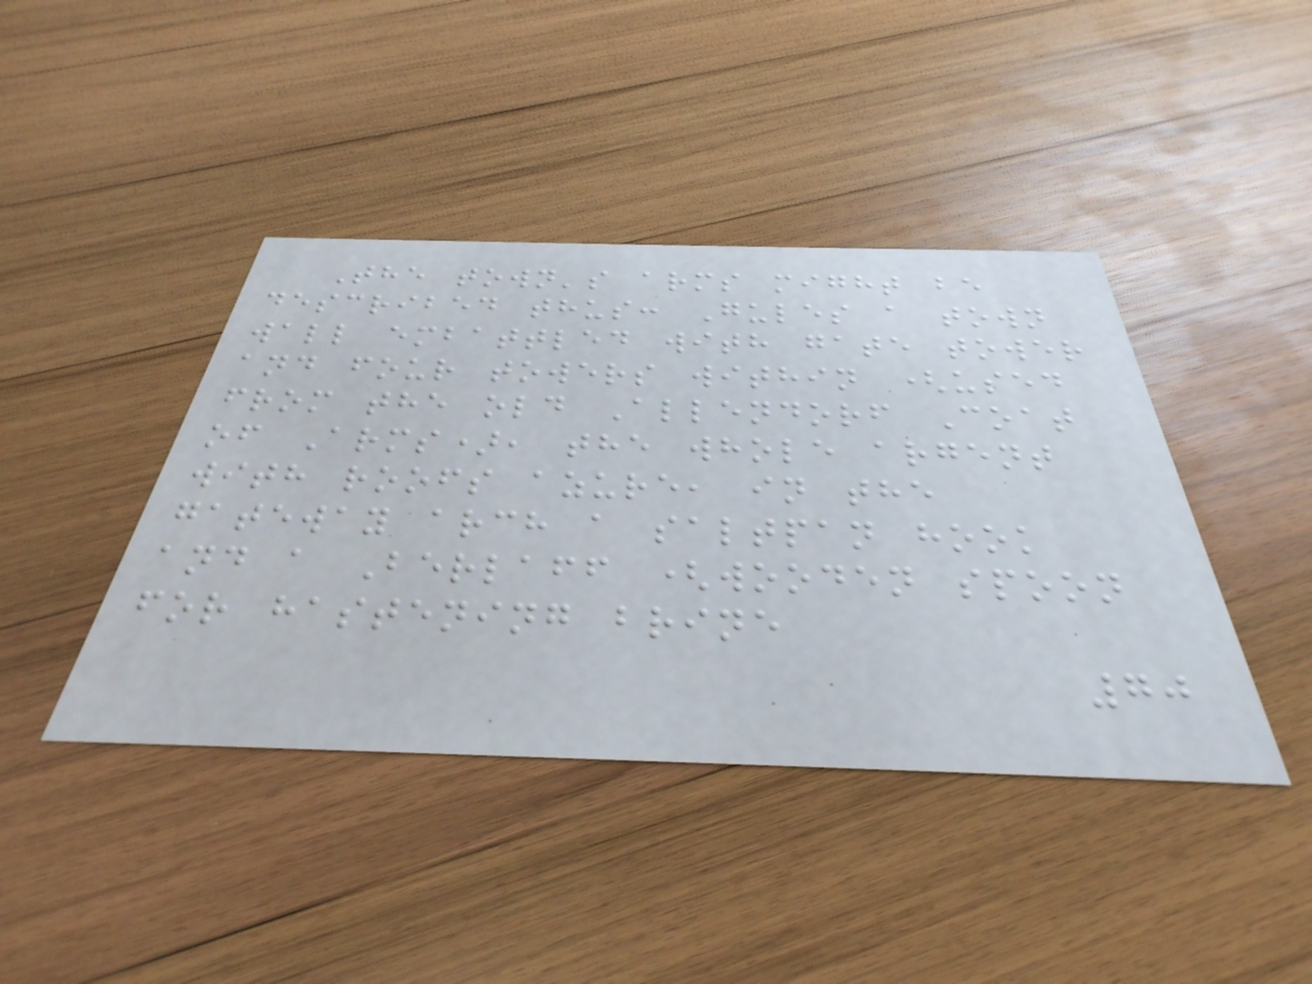The town's arms might be
described thus: Gules a town
wall embattled with gate tower
and four towers within (used
from the old Allendorf Coat
of Arms), the whole argent
with roofs azure, in the
gateway arch a saltpan hook
and a Berlaff (wooden spoon
for hastening brine
70
